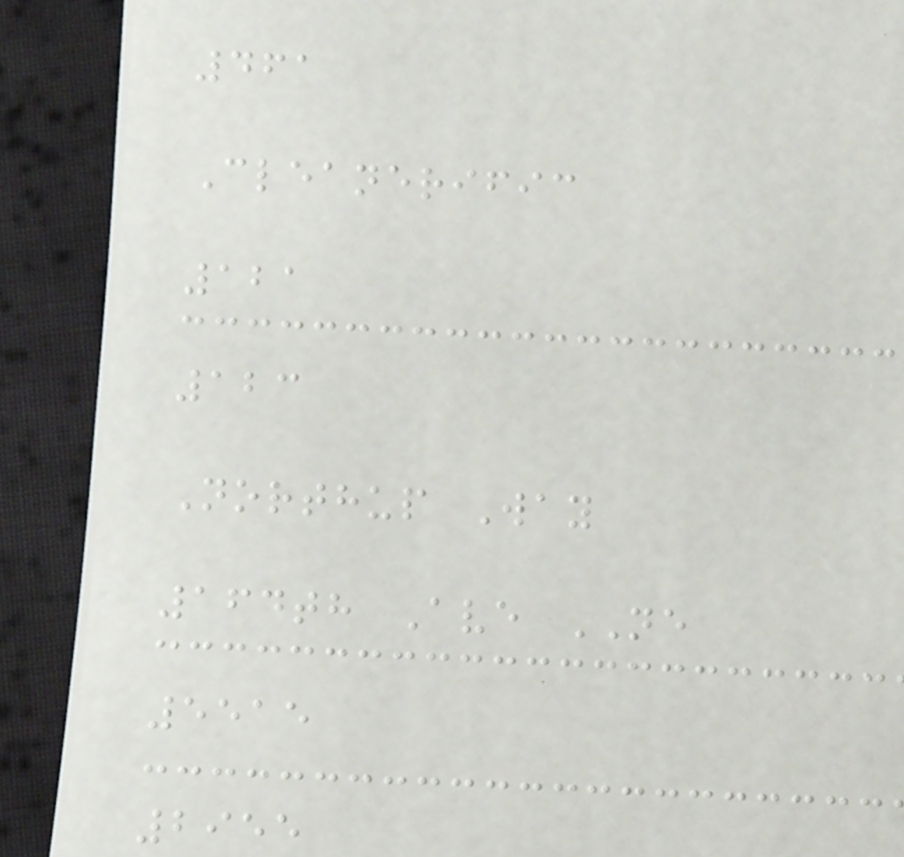461
Cleanerific
121
123
Northup Way
164th Ave NE
5515
2955
